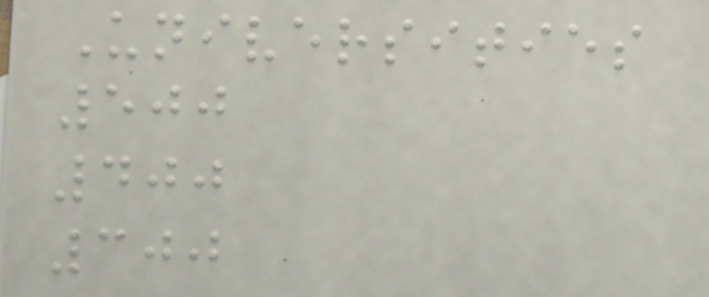Universities
500
400
300
